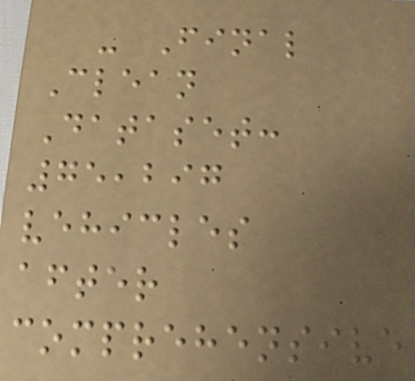- Final
Clean
Dataset:
75,297
vehicles
after
comprehensive
